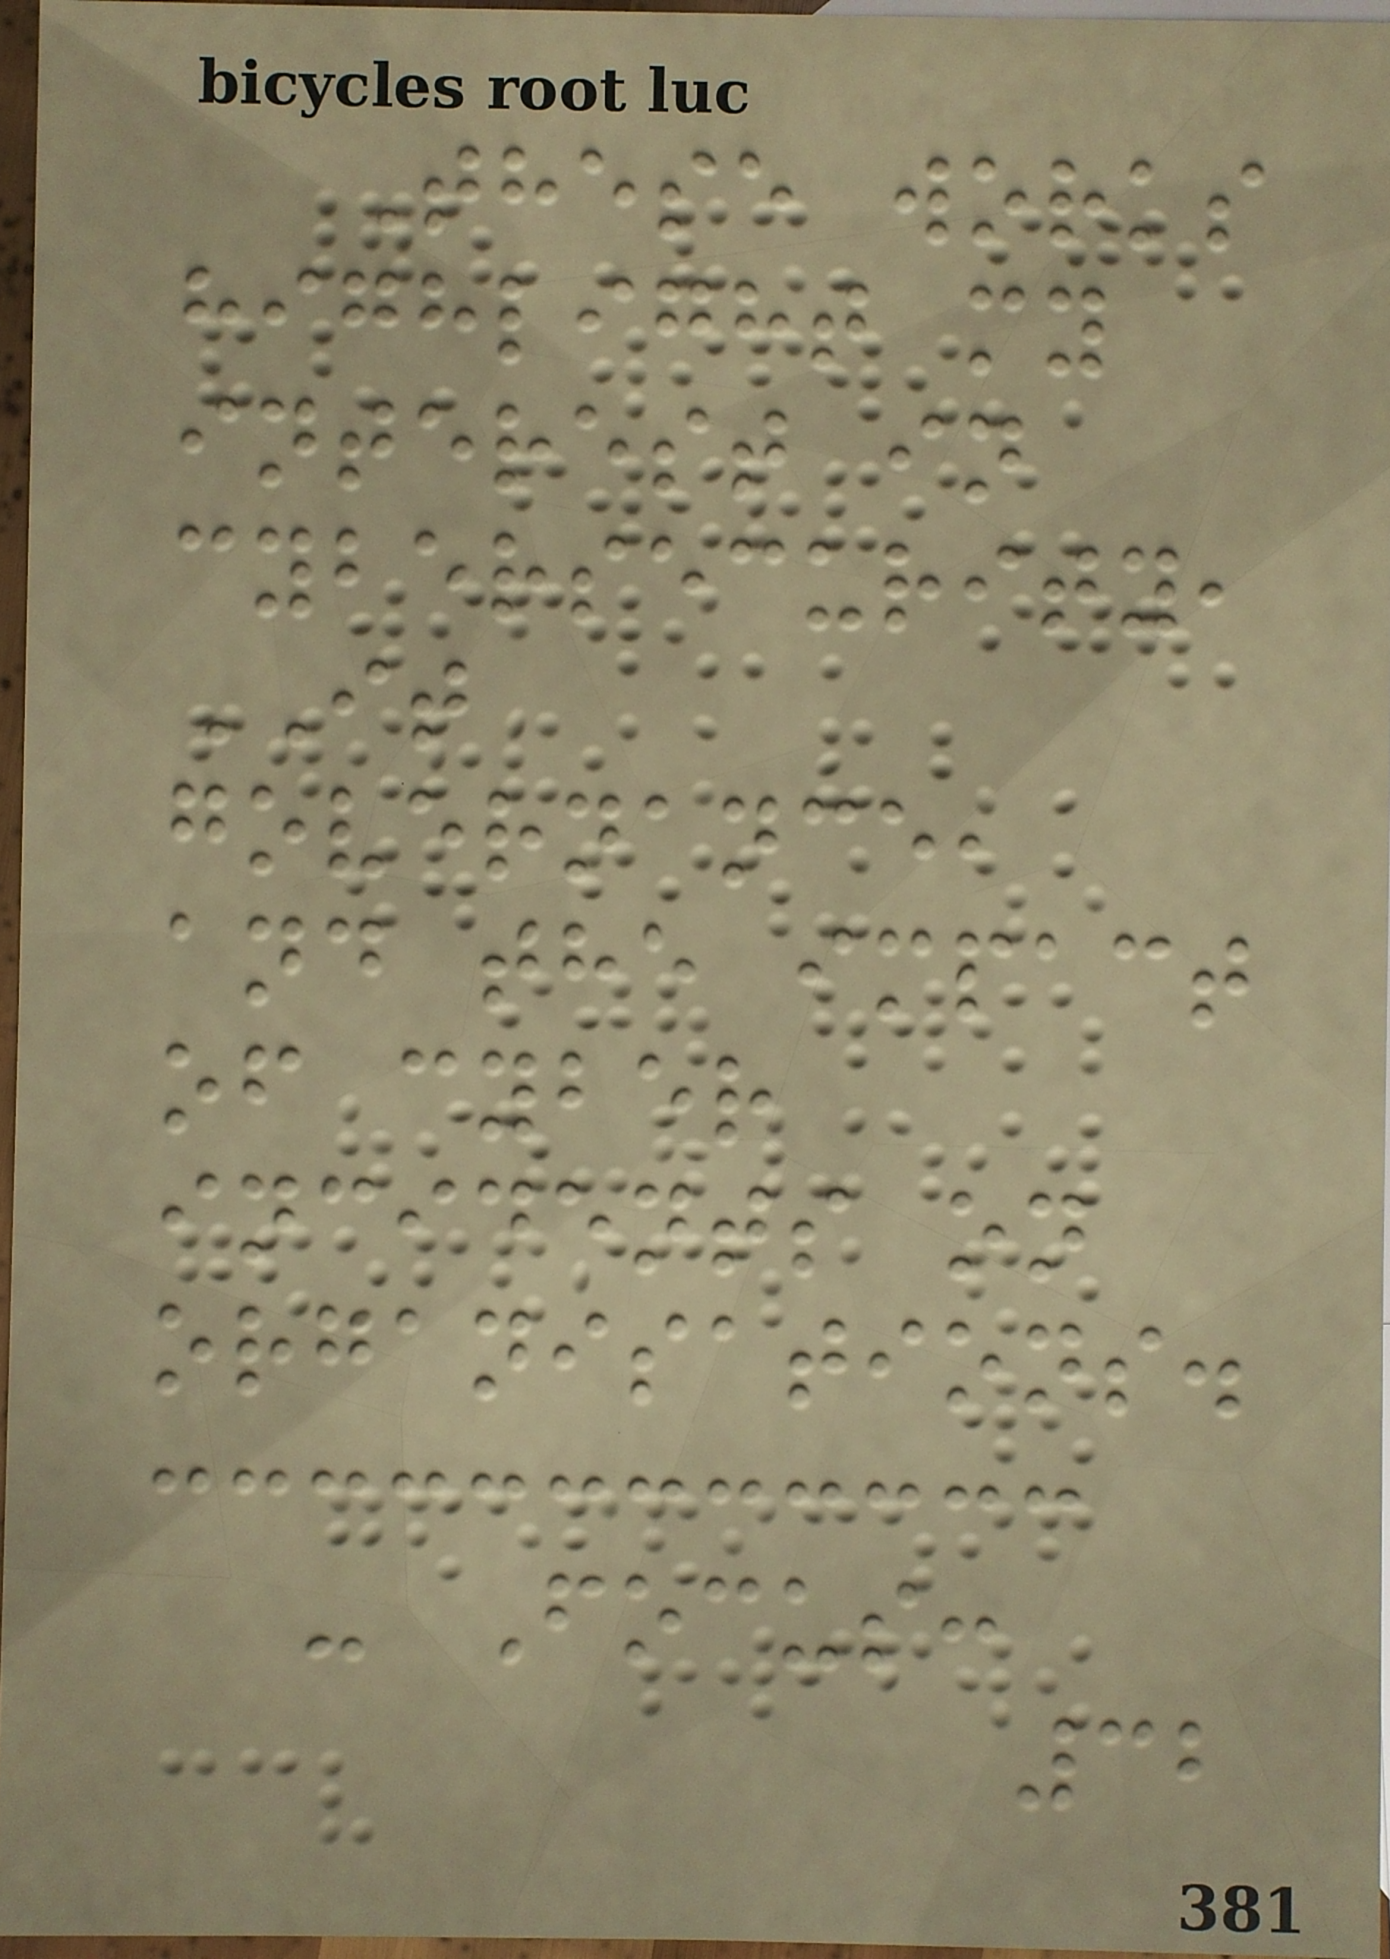These works
highlight my
interest in
cybersecurity,
IT
governance,
and the impact
of cyber
incidents on
organisations.
- Focus:
32
